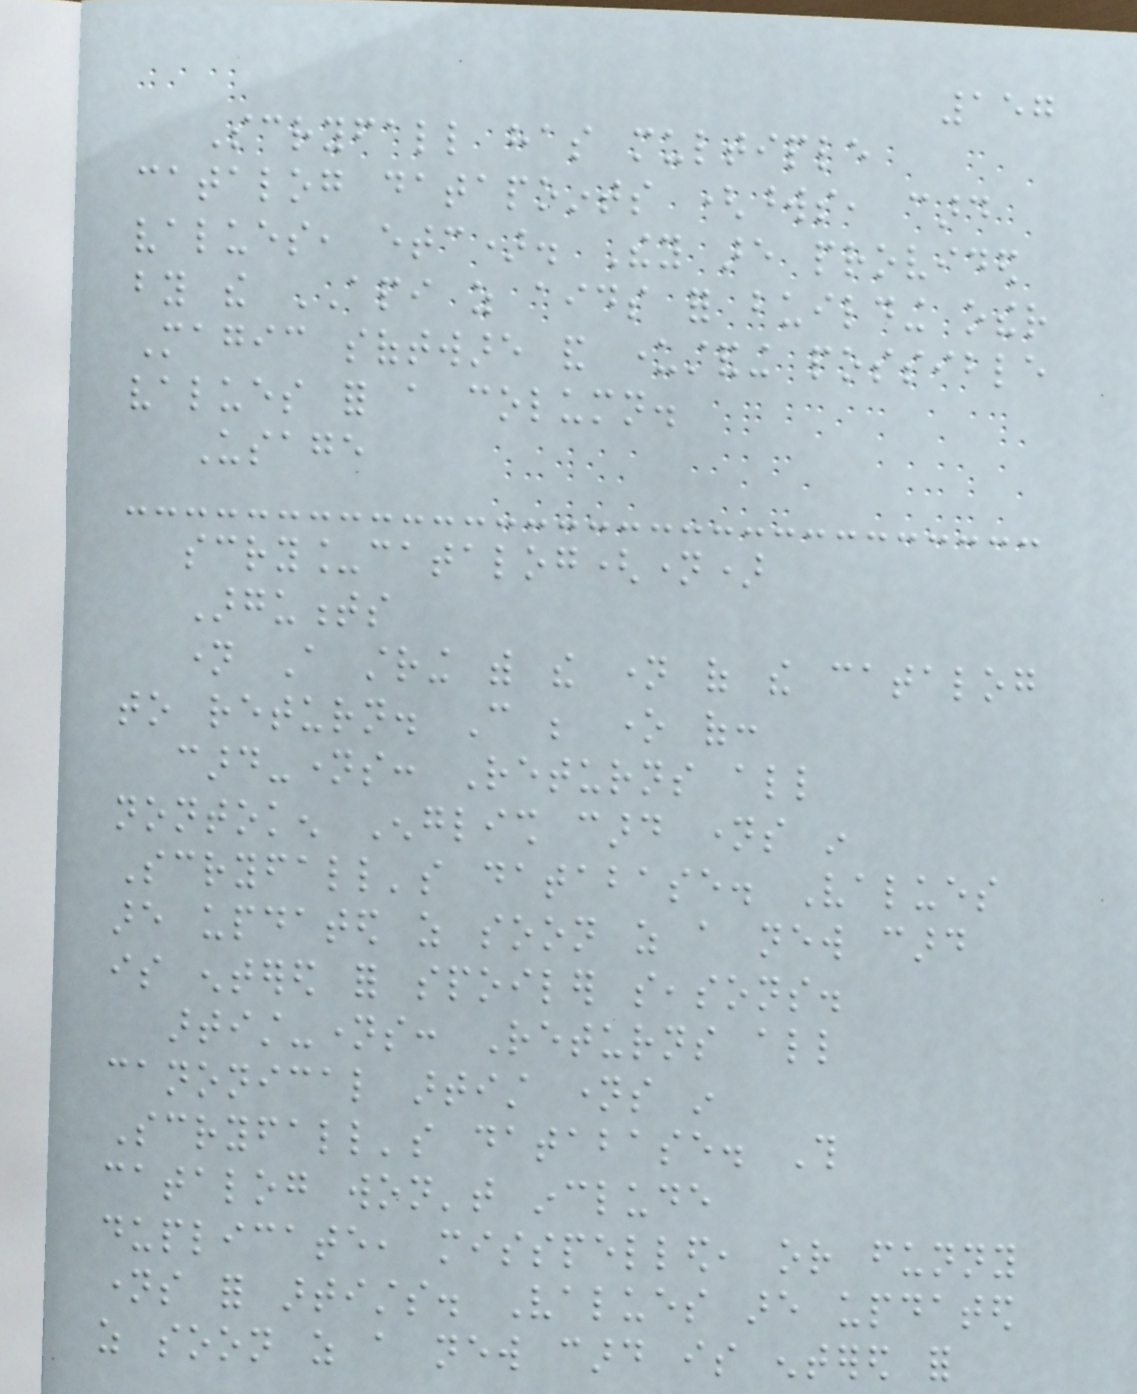157
Scryfall has multiple
catalog datapoints (words, card
values, etc). They are provided
by the API as aids for building other
Magic software and understanding possible
values for a column.
Usage
scry_catalog(name)
Arguments
name A string with the name of the catalog
to return. Can be one of:
card-names: Returns all
nontoken English card names in
Scryfall's database. Values
are updated as soon as a new card
is entered for spoiler seasons.
artist-names: Returns all
canonical artist names in
Scryfall's database. This
catalog won't include
duplicate, misspelled, or funny
names for artists. Values are updated
as soon as a new card is entered for
